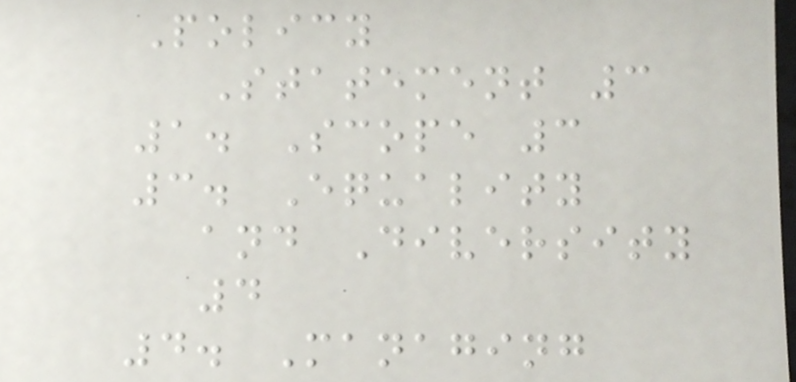Policy
Statement 3
1. Scope 3
3. Equality
and Diversity
4
4. Managing
